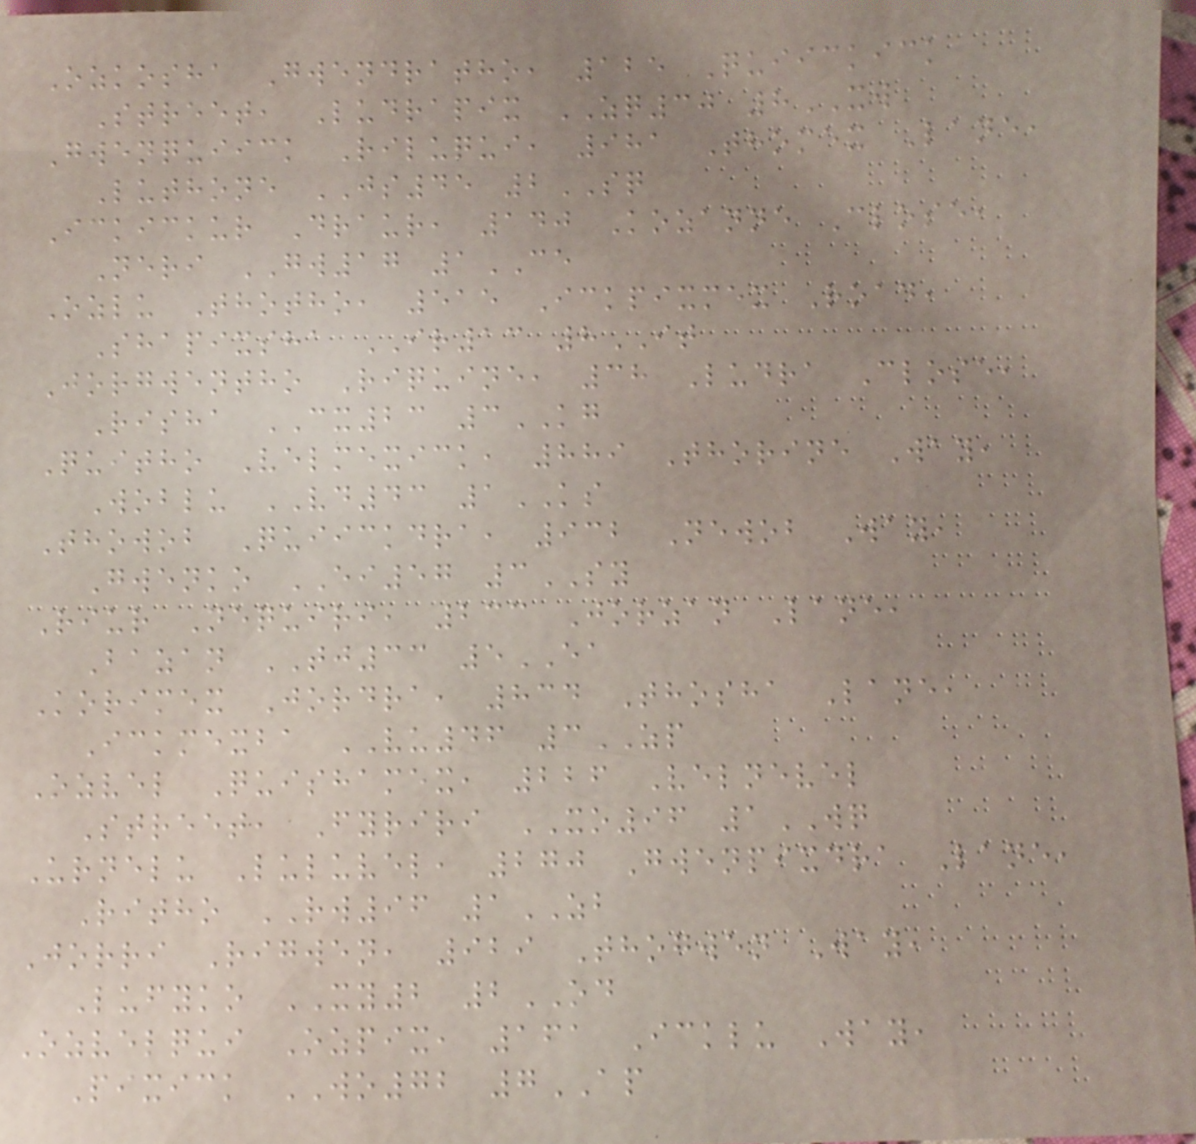Ozkosha Gwendratho, 125 Quiickick
Street, Ludrapix ZQ30 8XW
Gwenquiick Riluqui, 981 Thomex Lane,
Luthone JS45 2SQ
Ickickur Draur, 140 Kozanne Close,
Neri GW17 1CE
Ozlu Thotho, 515 Ickpixmex Road,
Shapixsha IR13 8IT
Jorgwentho Riquine, 38 Ludra Close,
Risha CX23 3KG
Quitho Velmexick, 889 Thorine Way,
Woblu VD43 1KS
Thowob Quiickdra, 932 Newob Way,
Gwenko EI57 3SY
Riur Nequiri, 233 Jorzan Lane,
Bazan TJ33 5EA
Korimex Jordra, 834 Thosha Lane,
Ickmexba VU46 3ZP
Ozvel Quishamex, 226 Velnevel
Street, Fyriri XO96 1WQ
Urnelu Luluvel, 270 Gwenpixdra Lane,
Ritho RW96 1ZB
Jorri Rigwen, 929 Thogwen Way,
Lufyko XY2 2OD
Ozvelqui Ozpix, 161 Icklu Way,
Pixick WO72 7AP
